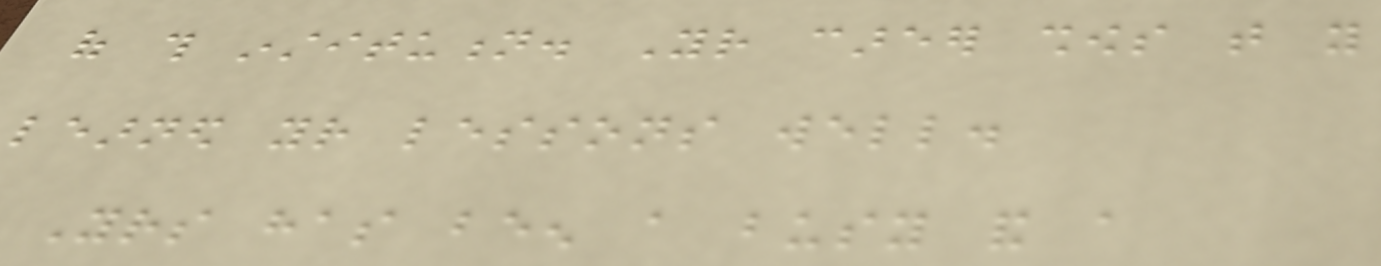of this institution. Your career shows that you
learned your lessons well.
Yours has been a busy and a
